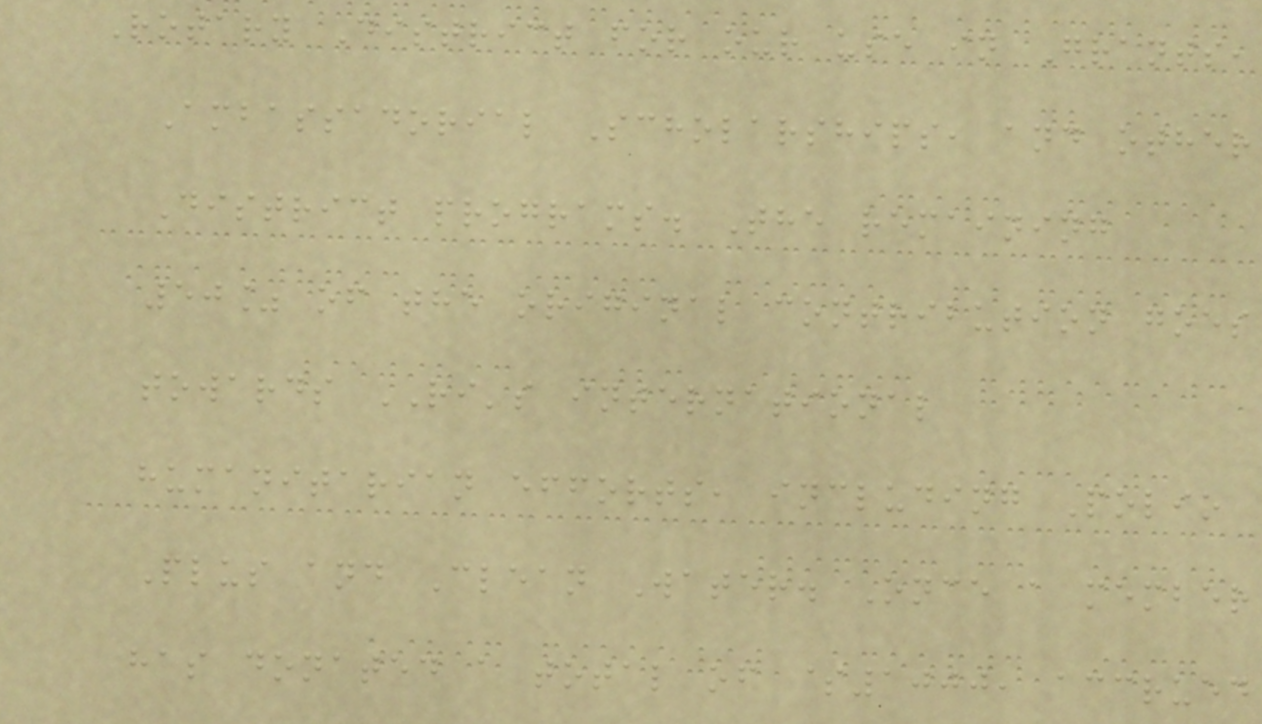Rotary District for our use in Grants,
Ambassadorial Scholarships, and other
District programs. The remaining
50% of the original contribution goes
towards RI's international
humanitarian efforts, including Polio
Plus and Clean Water. Once a member
has donated a total of $1000, accrued
